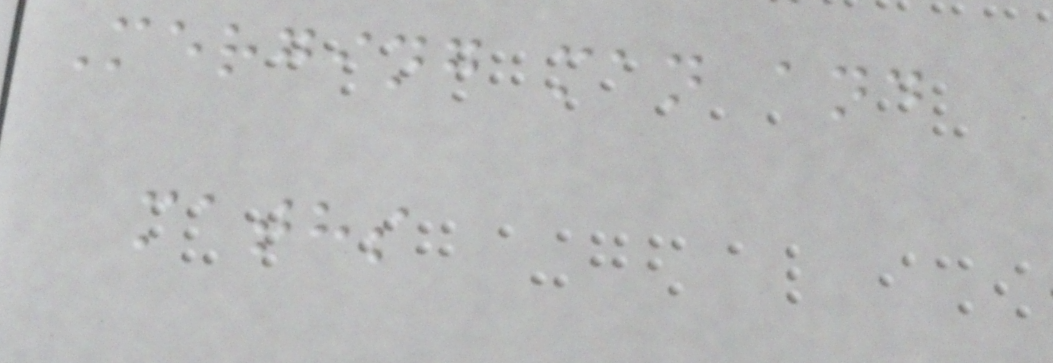Merging man and
maths
